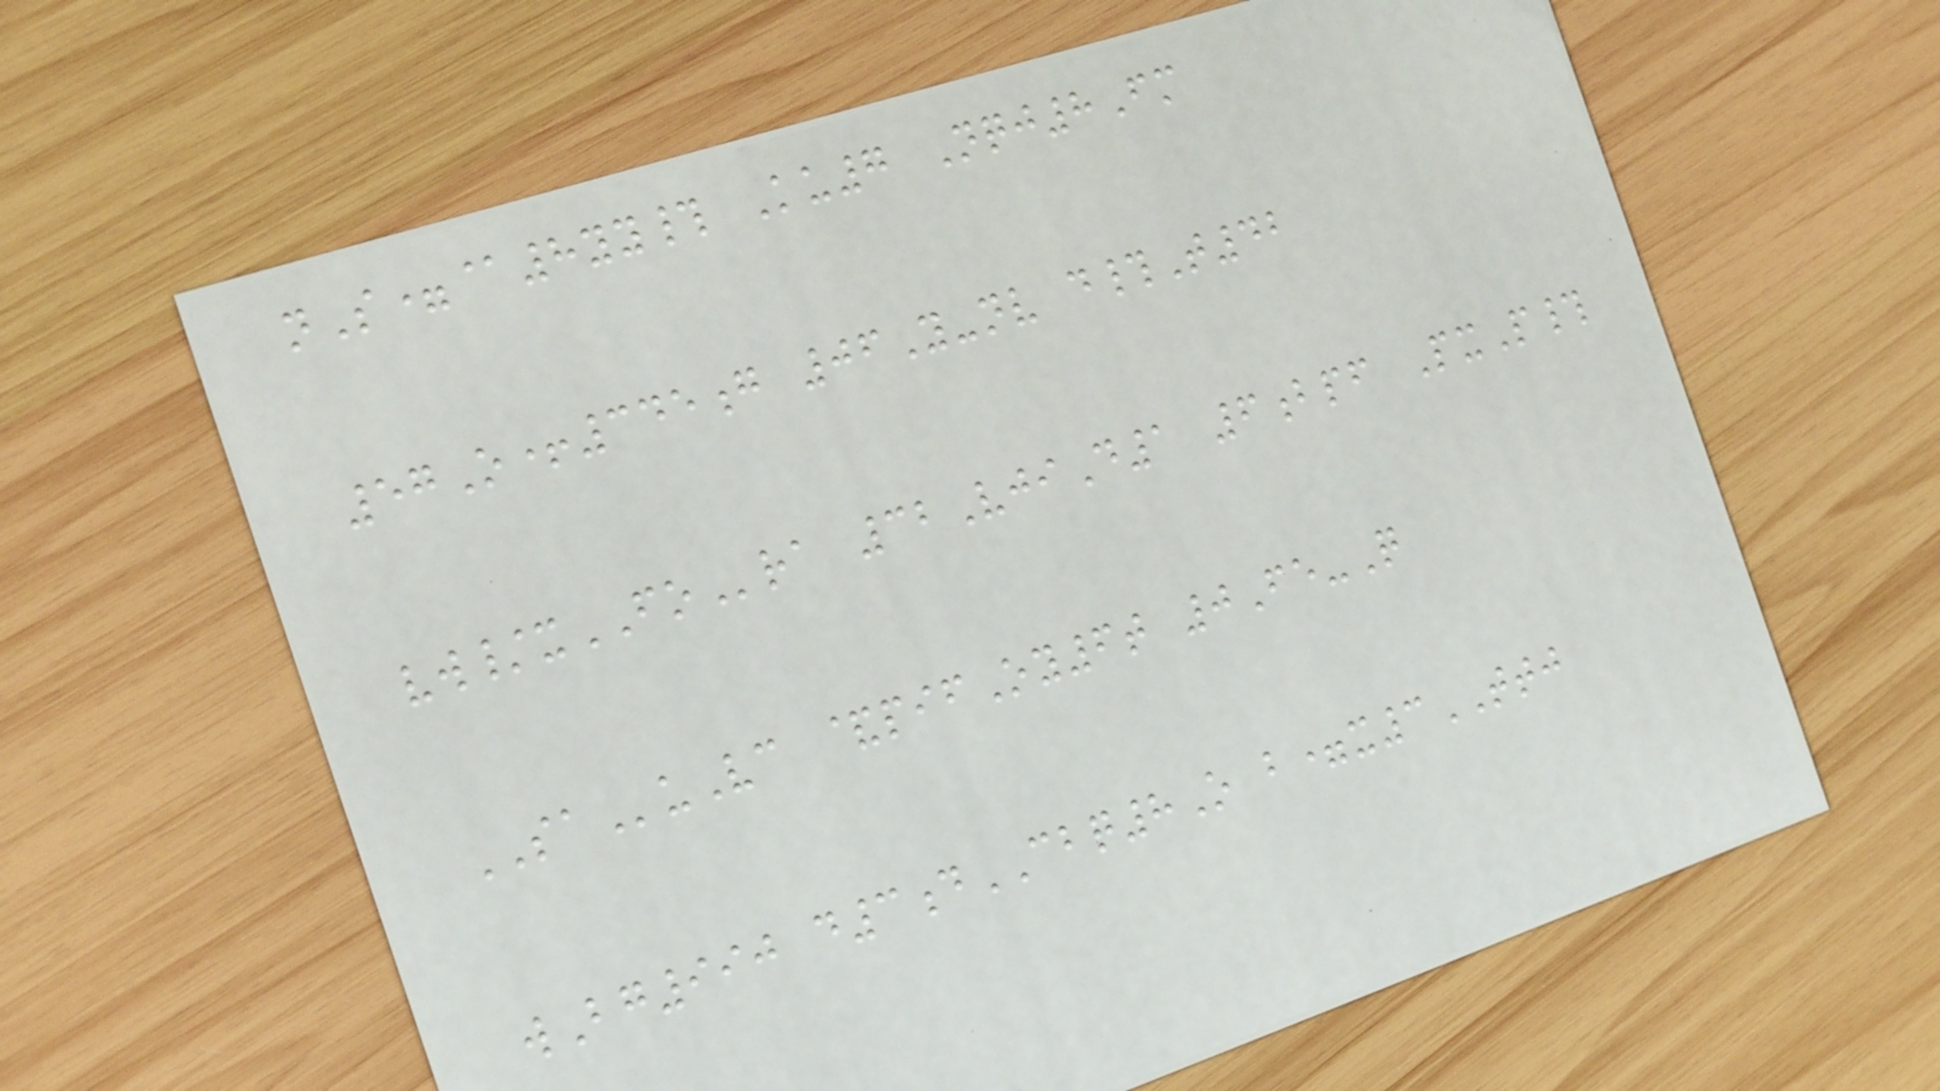nS=@8yy# Ku7 Nqj8Fm
57O+345g 06Y-nv d#T42
vw/xFOra 32VjiD1 6bpf PxP#
SAuVc &pifOy6t 0Fe-Q
wBg990 d3dCBQ8O b=x3TTJ
